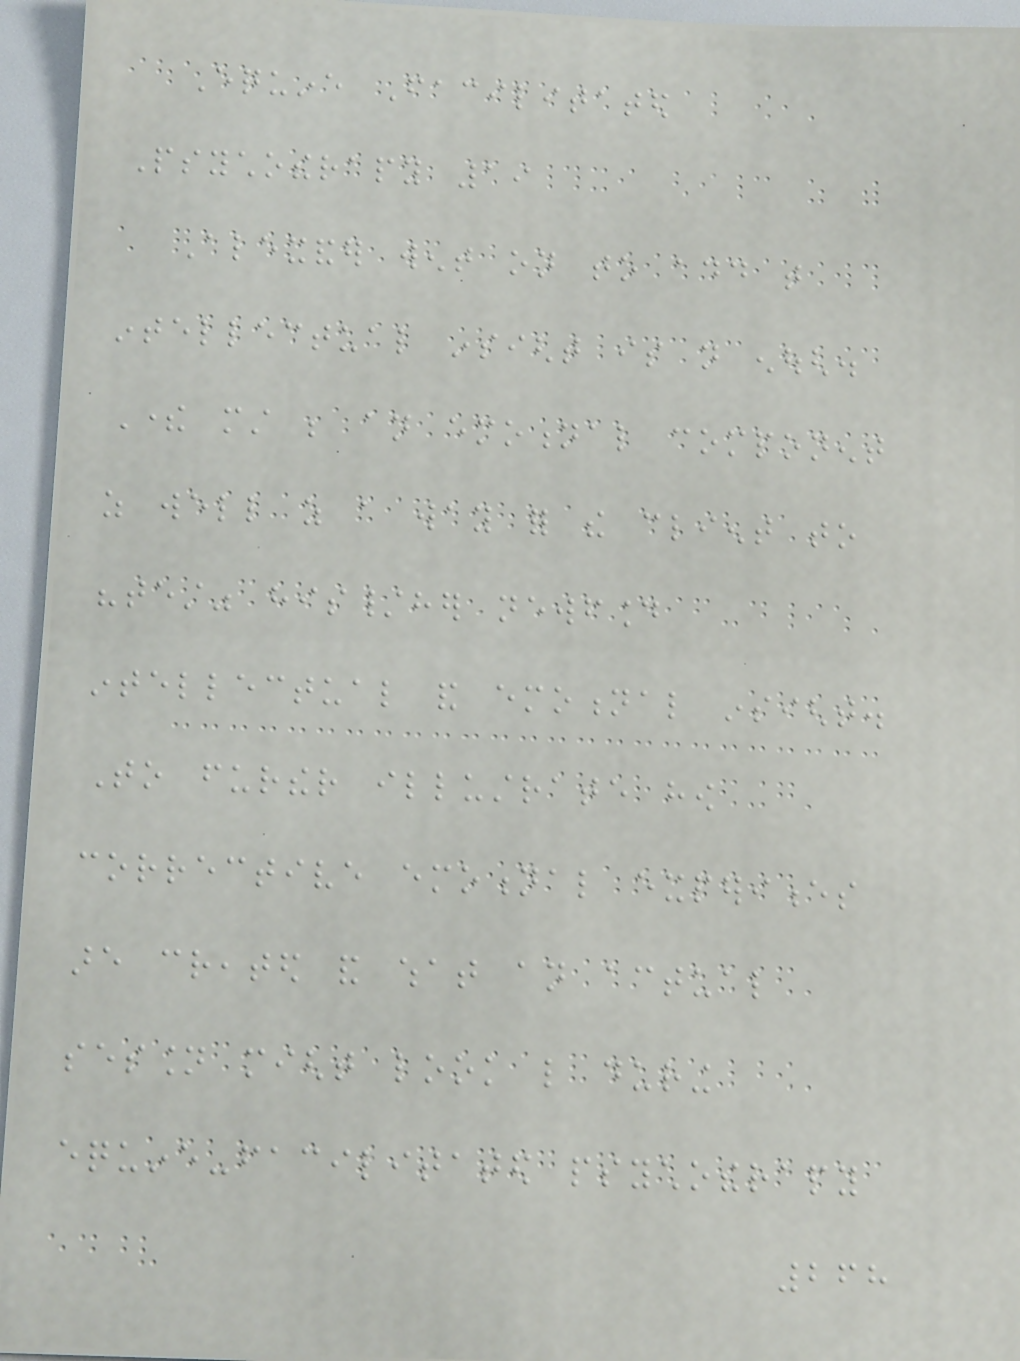Equine Facilitated
Psychotherapy 19
Alexander went on to add that
intellectual insight is not enough.
There must be an emotional component
as well as a way for the client to
"test" his/her newfound
intellectual and emotional insight.
To further illustrate how
corrective emotional experiences
are created and what an actual
session might look like during
equine-facilitated psychotherapy
268
